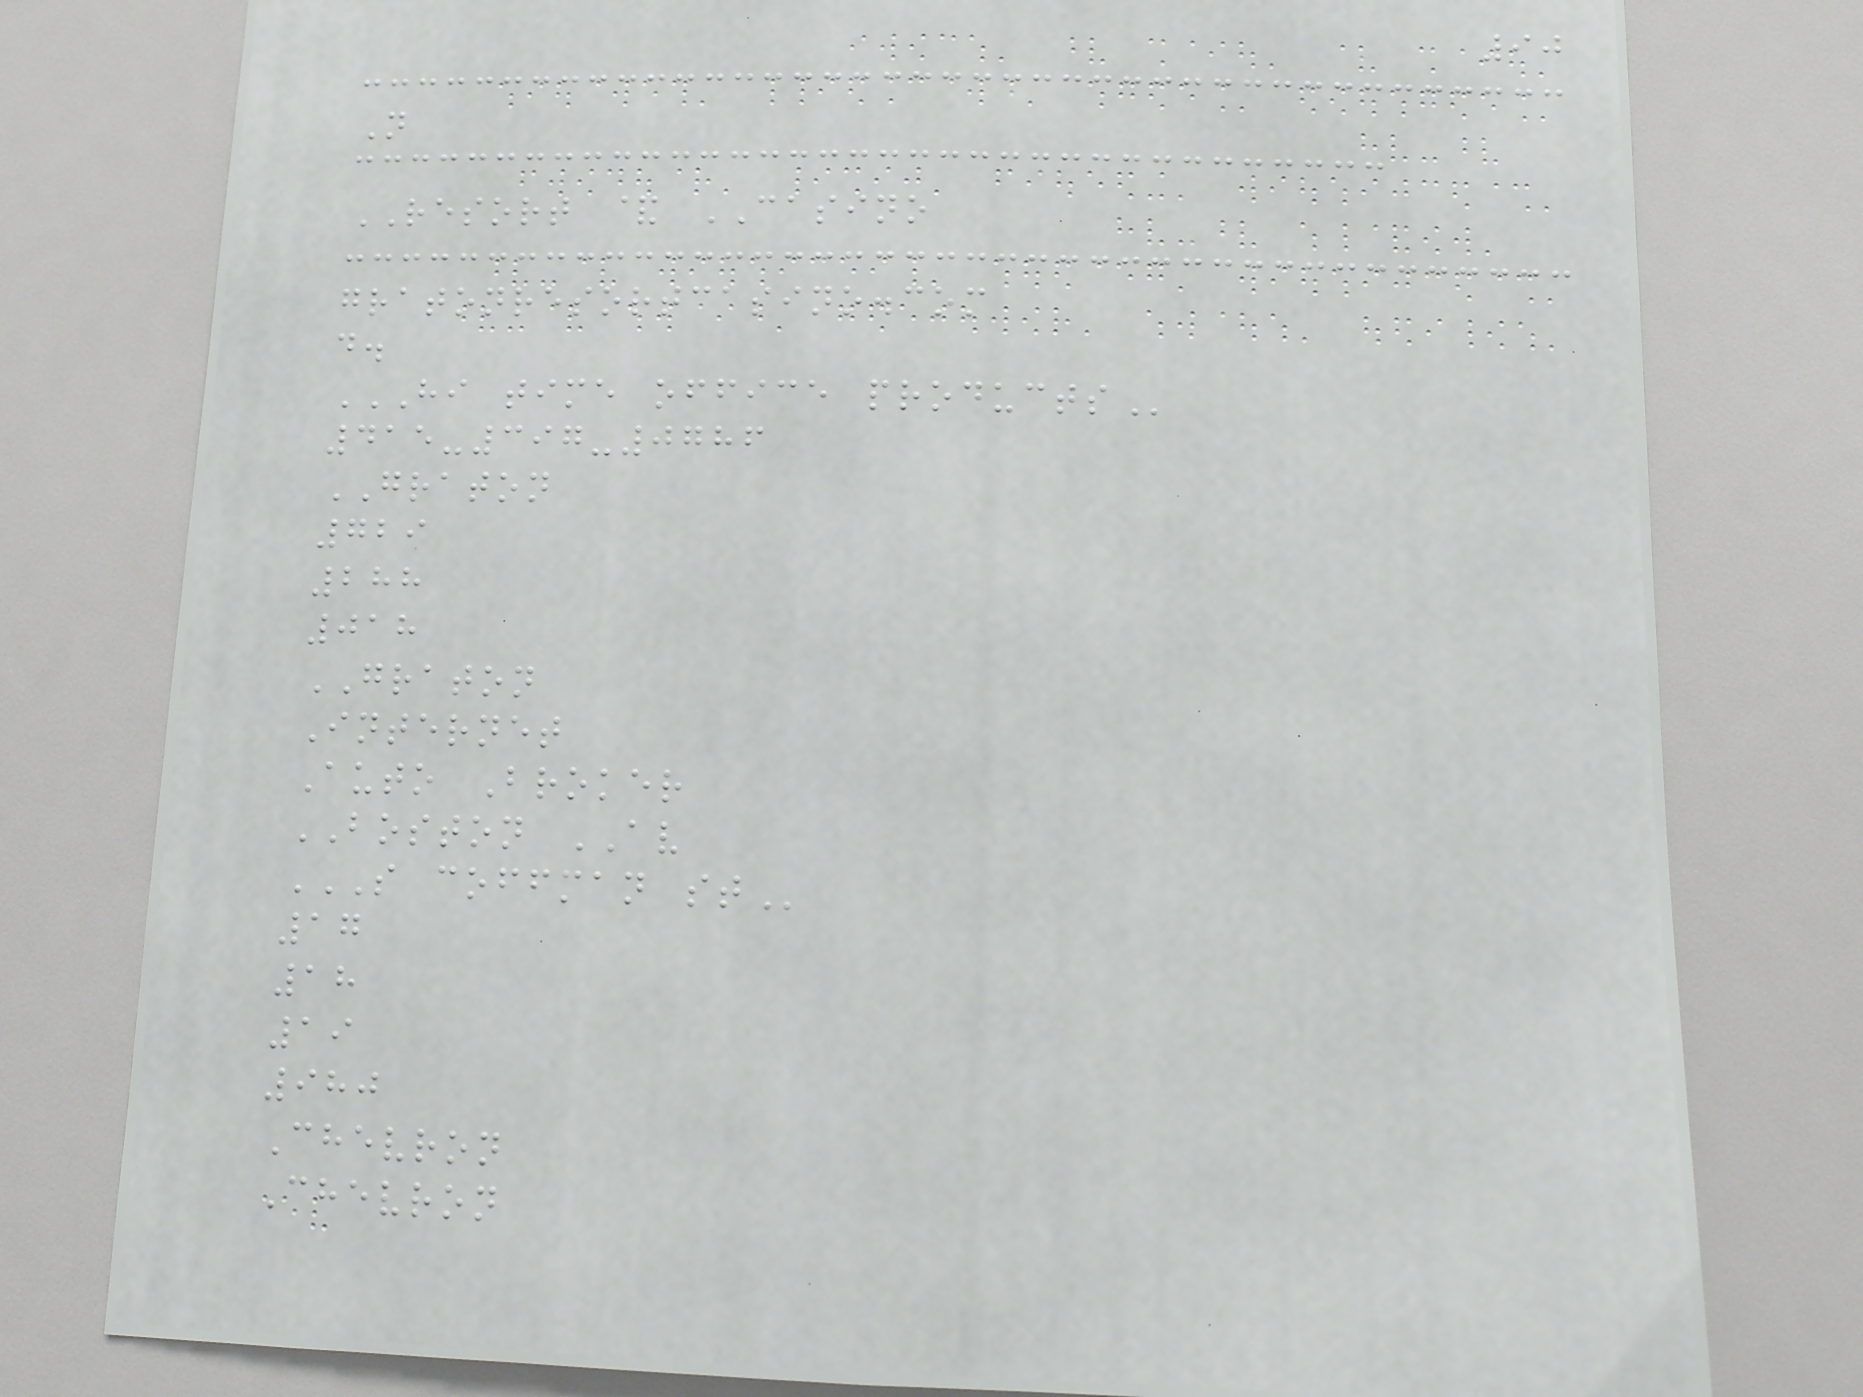90
N
RESORT & CASINO
gratonresortcasino.com
d.
HI TIME OFFICE PRODUCTS
415-397-0786
GRATON
729
288
018
GRATON
Internet
Auto Broker
BOSTON AV
S COFFMAN ST
17
18
19
980
Chevron
Chevron
